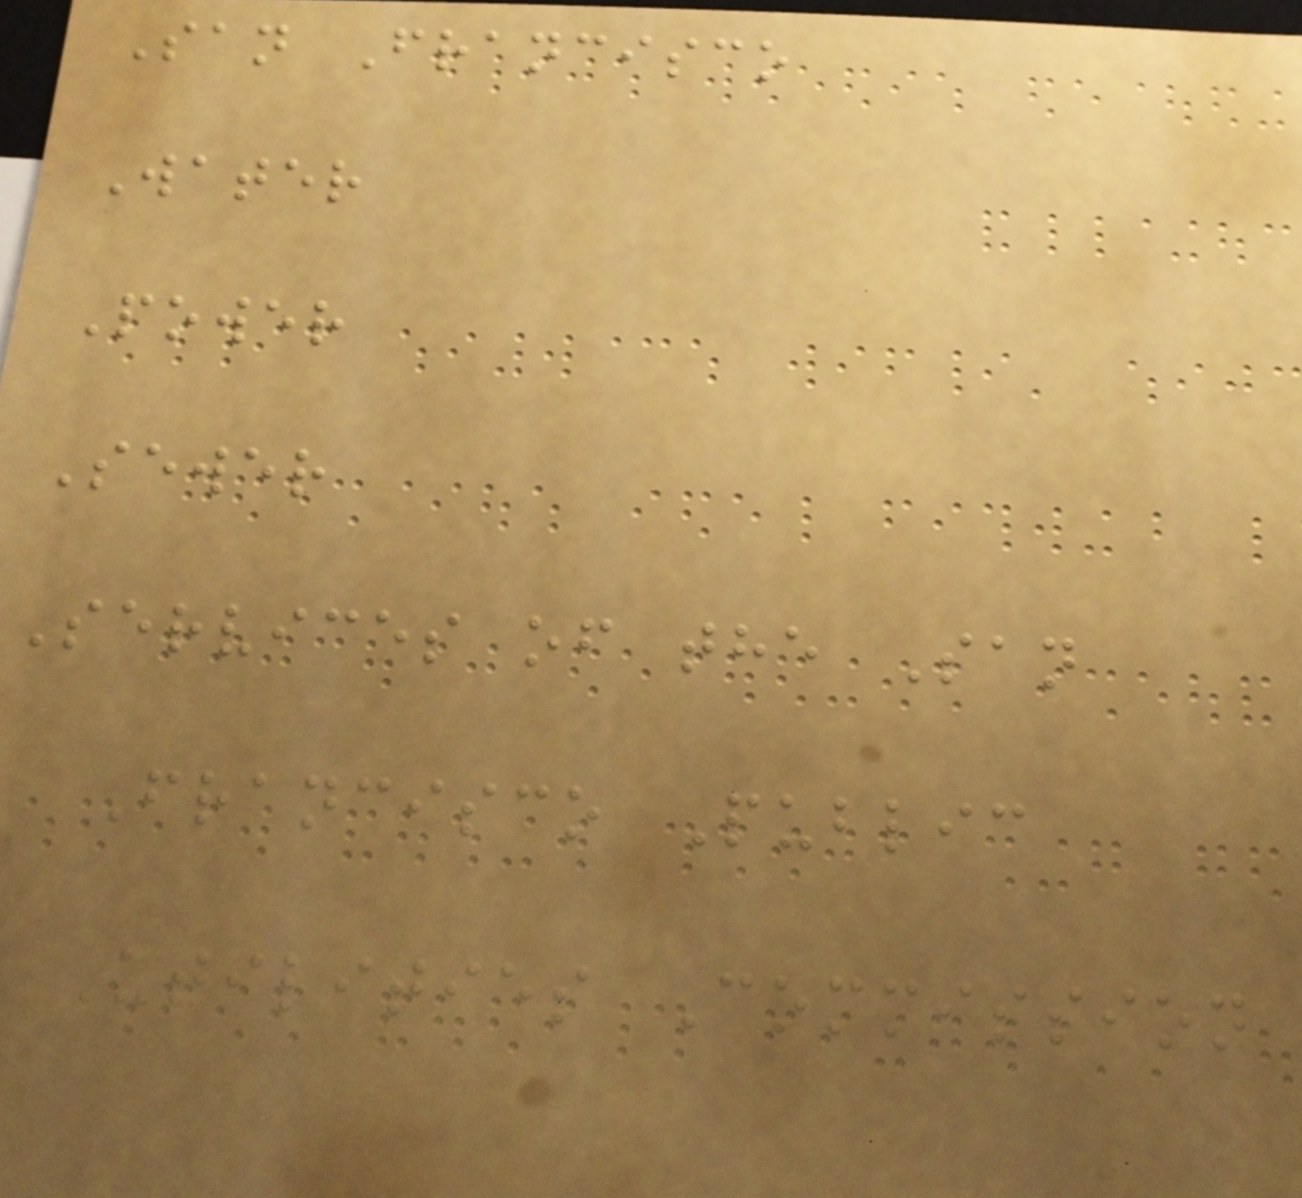San Francisco
Water
Power
Sewer
Services of the San
Francisco Public
Utilities Commission
